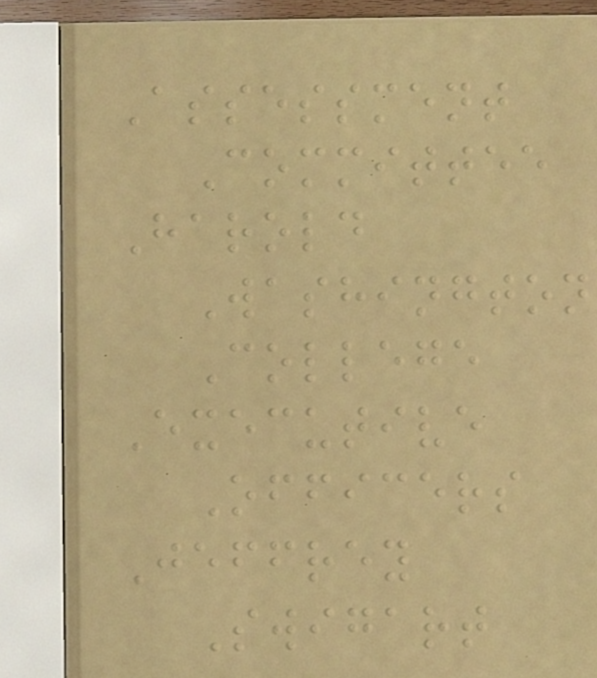Assessment
Committee
Harold
Washington
College
Executive
Officers
Jeffrey
Swigart
